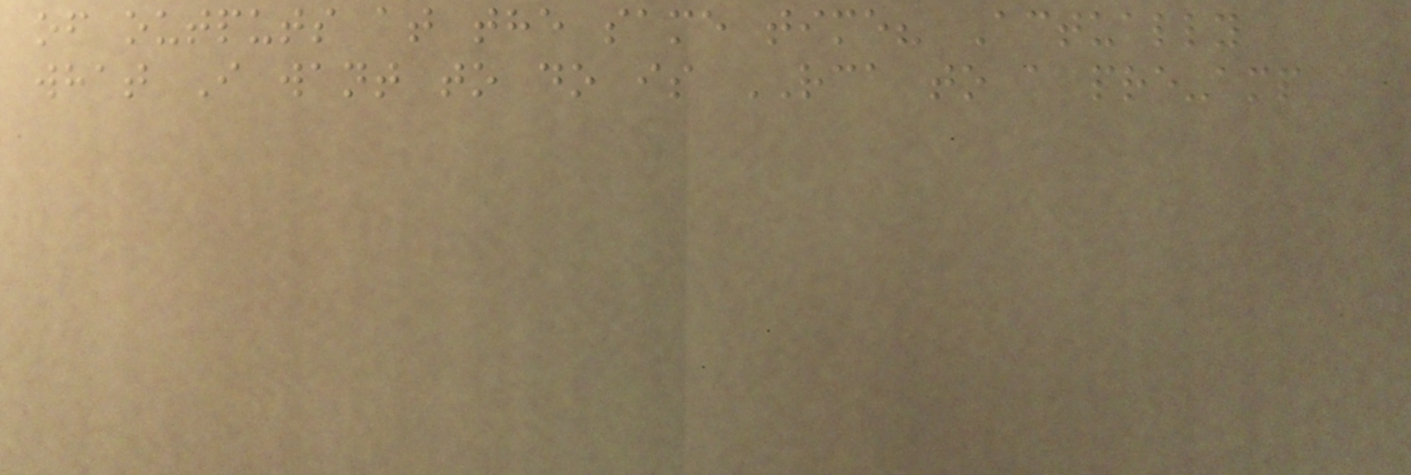of outputs at the same time? Actually
what I want to do is RCA to a pre-amp
